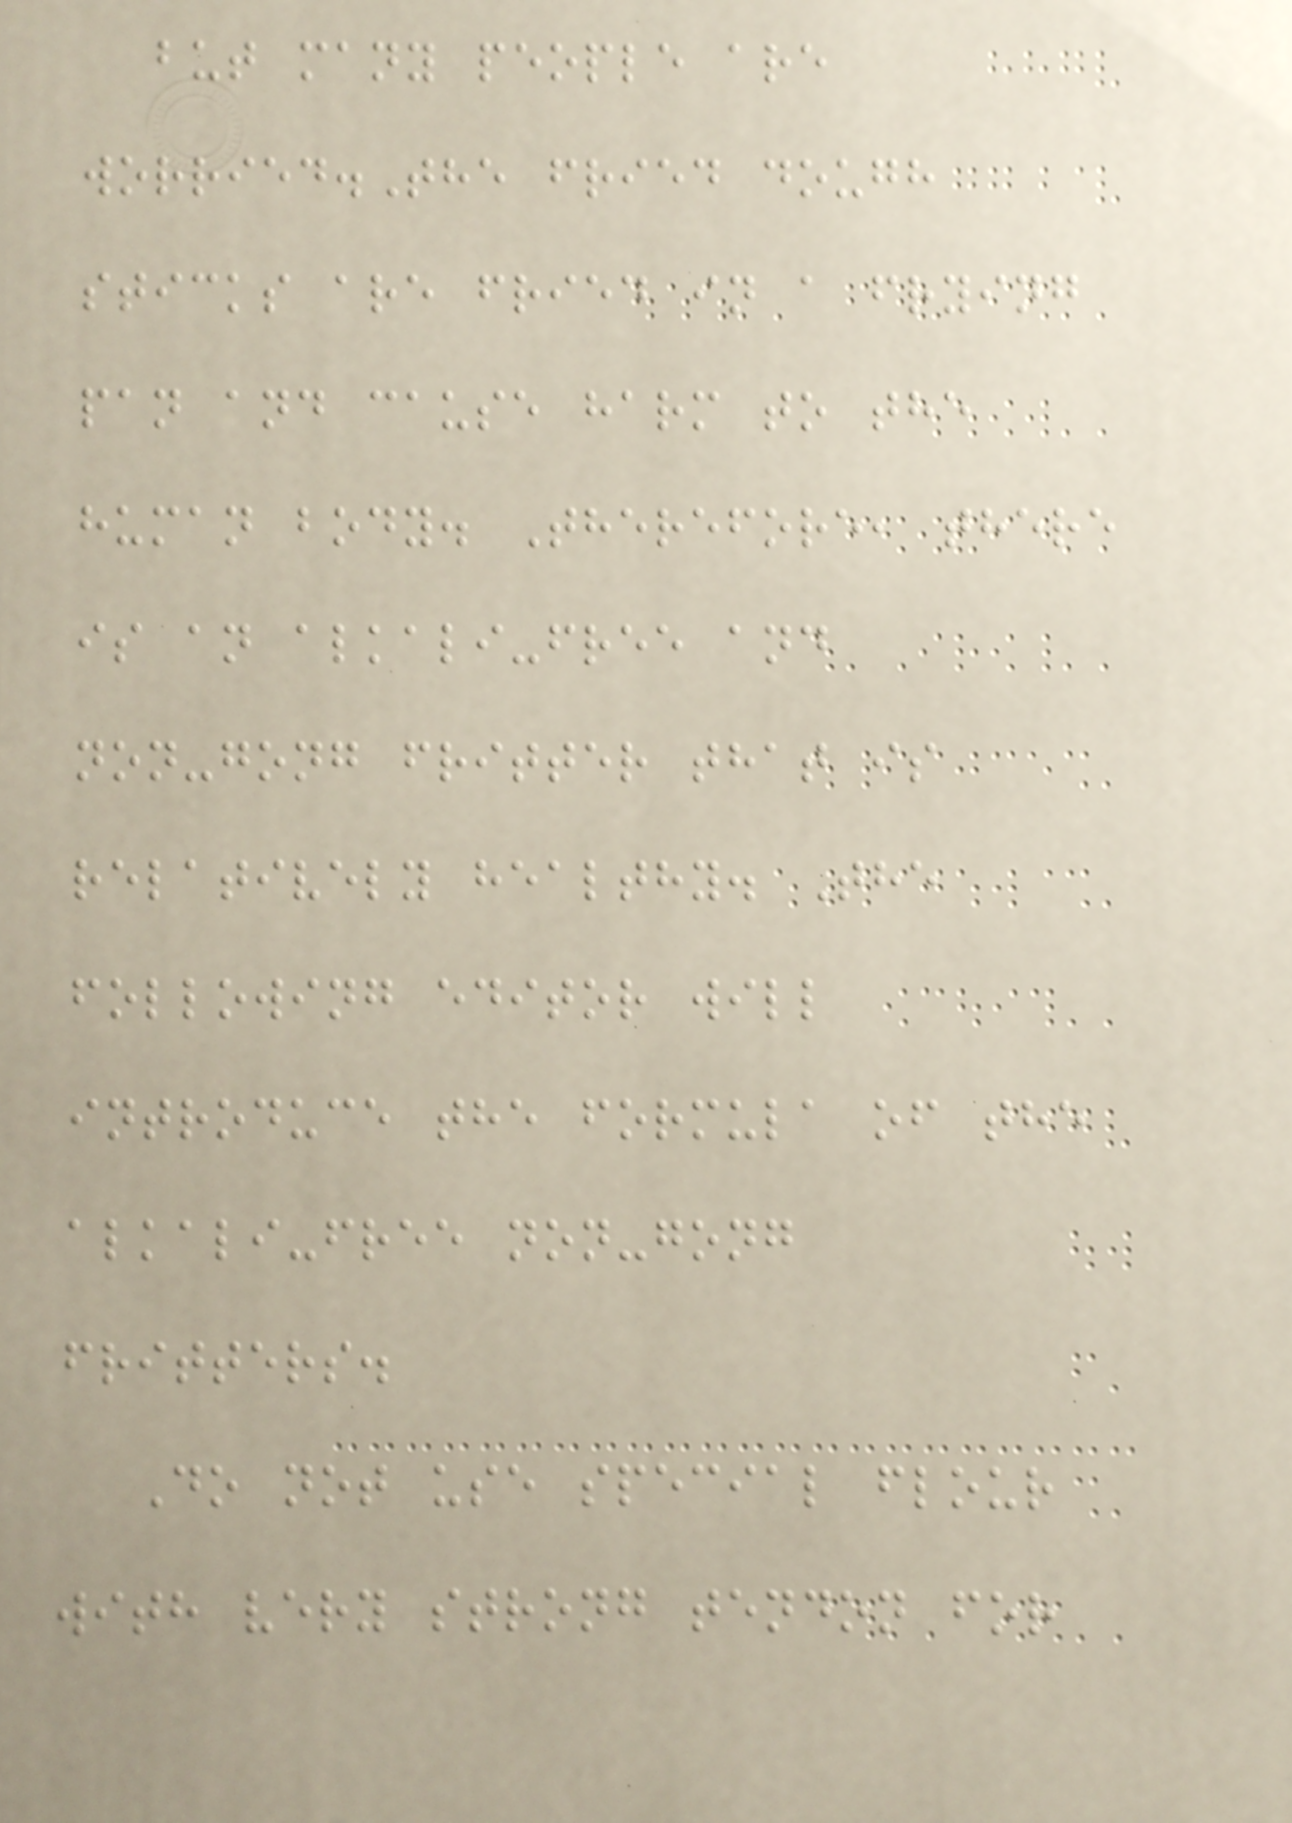but many people are
worried.The fried dough
sticks are fried in a frying
pan and cause harm to the
human body. Therefore, there
is an alkali-free and
non-gong fritter that is
relatively healthy. The
following editor will
introduce the formula of the
alkali-free non-gong
fritters.
Do not use special flour
with very strong tendon for
